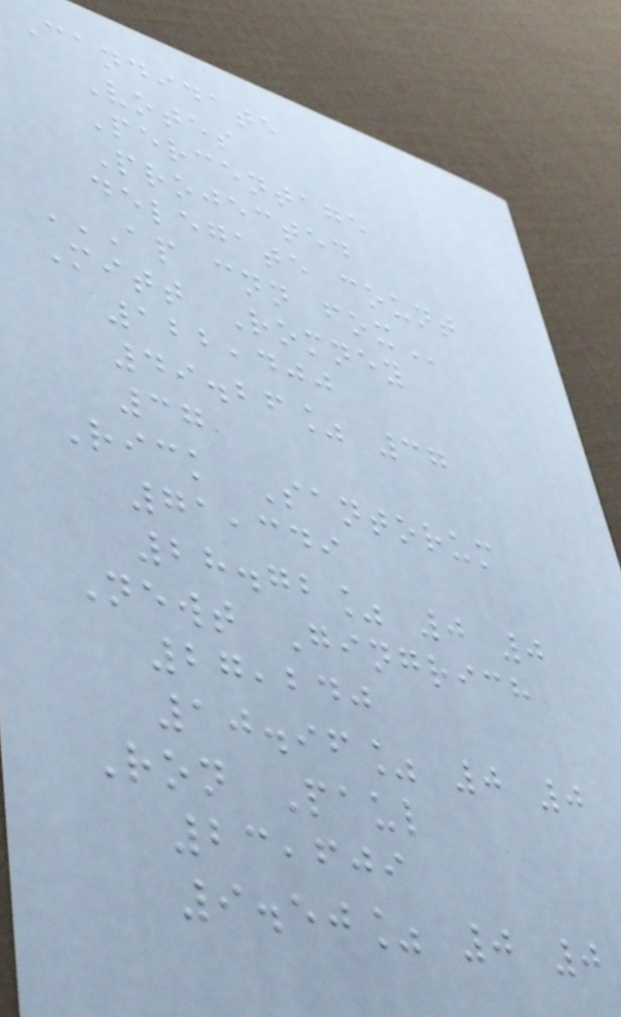Candidate
Votes
Percentage
Projected
delegate count
AP CNN FOX
Mitt Romney
122,400
49.26% 37
37
Rick Santorum
71,349
28.72% 0 0
Newt Gingrich
27,240
10.96% 0 0
Ron Paul
23,609
9.50% 0 0
